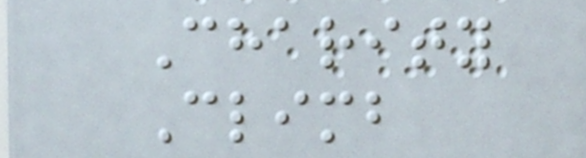Charity
Climb
